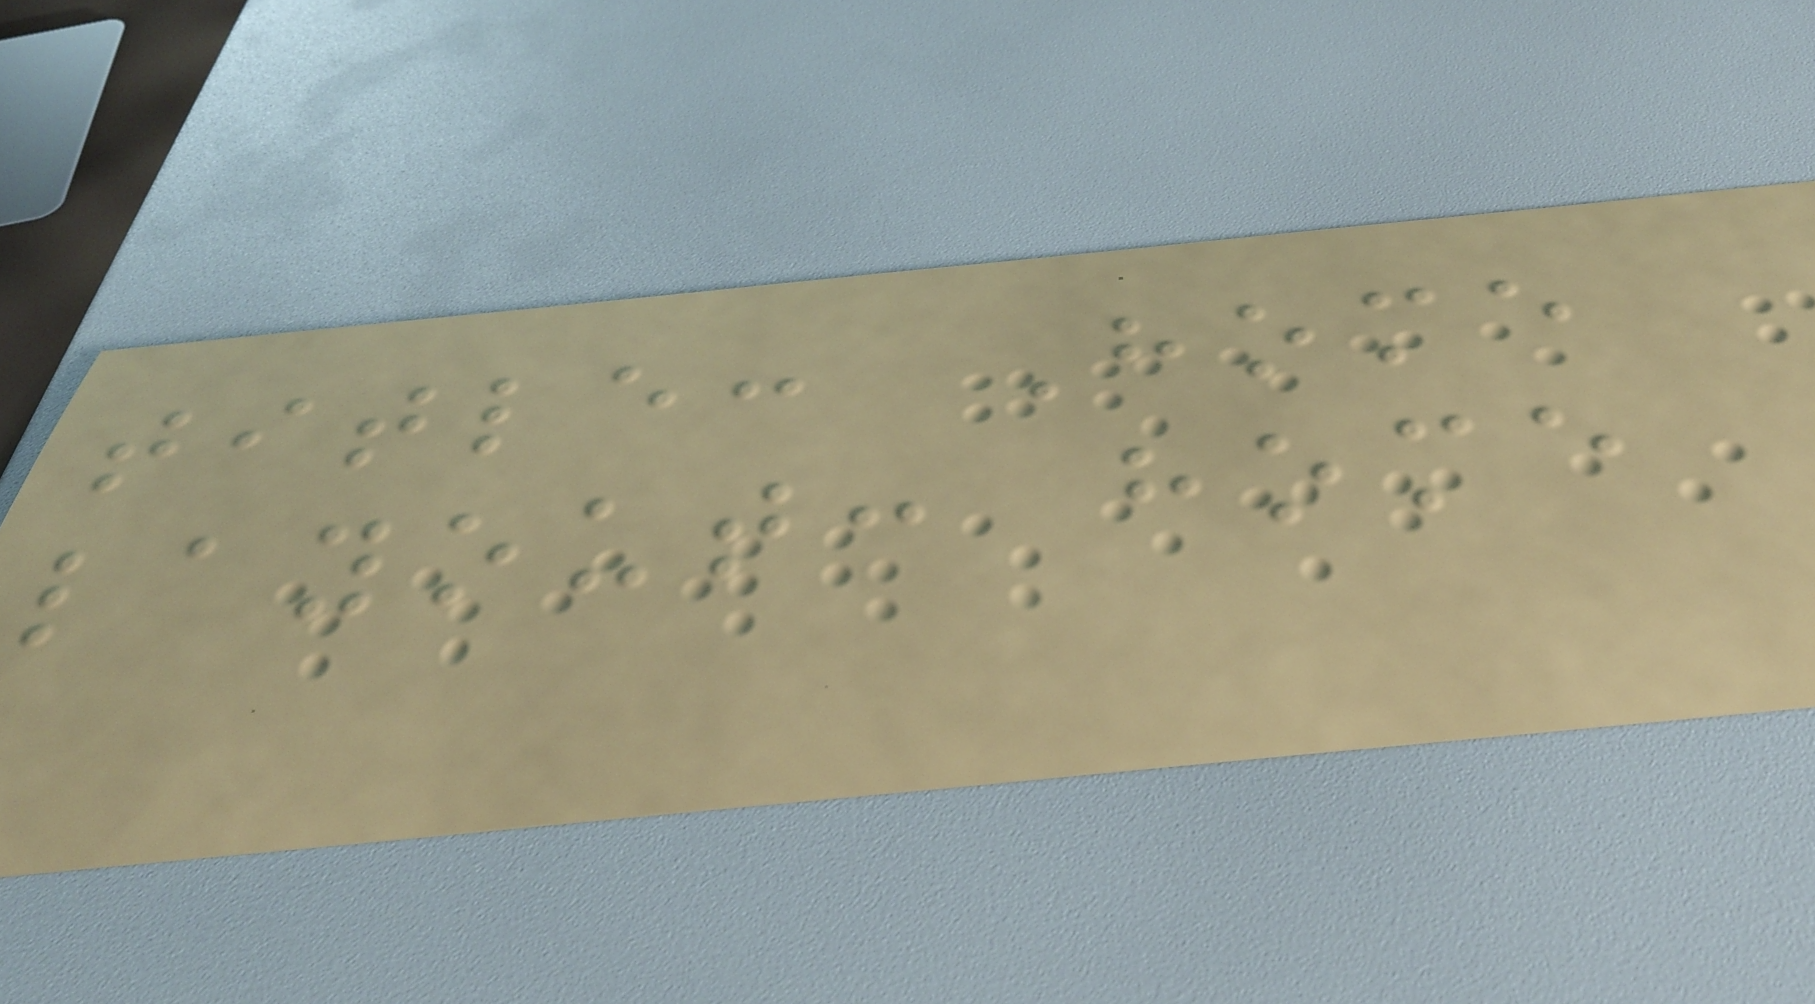title: Home
layout: home
